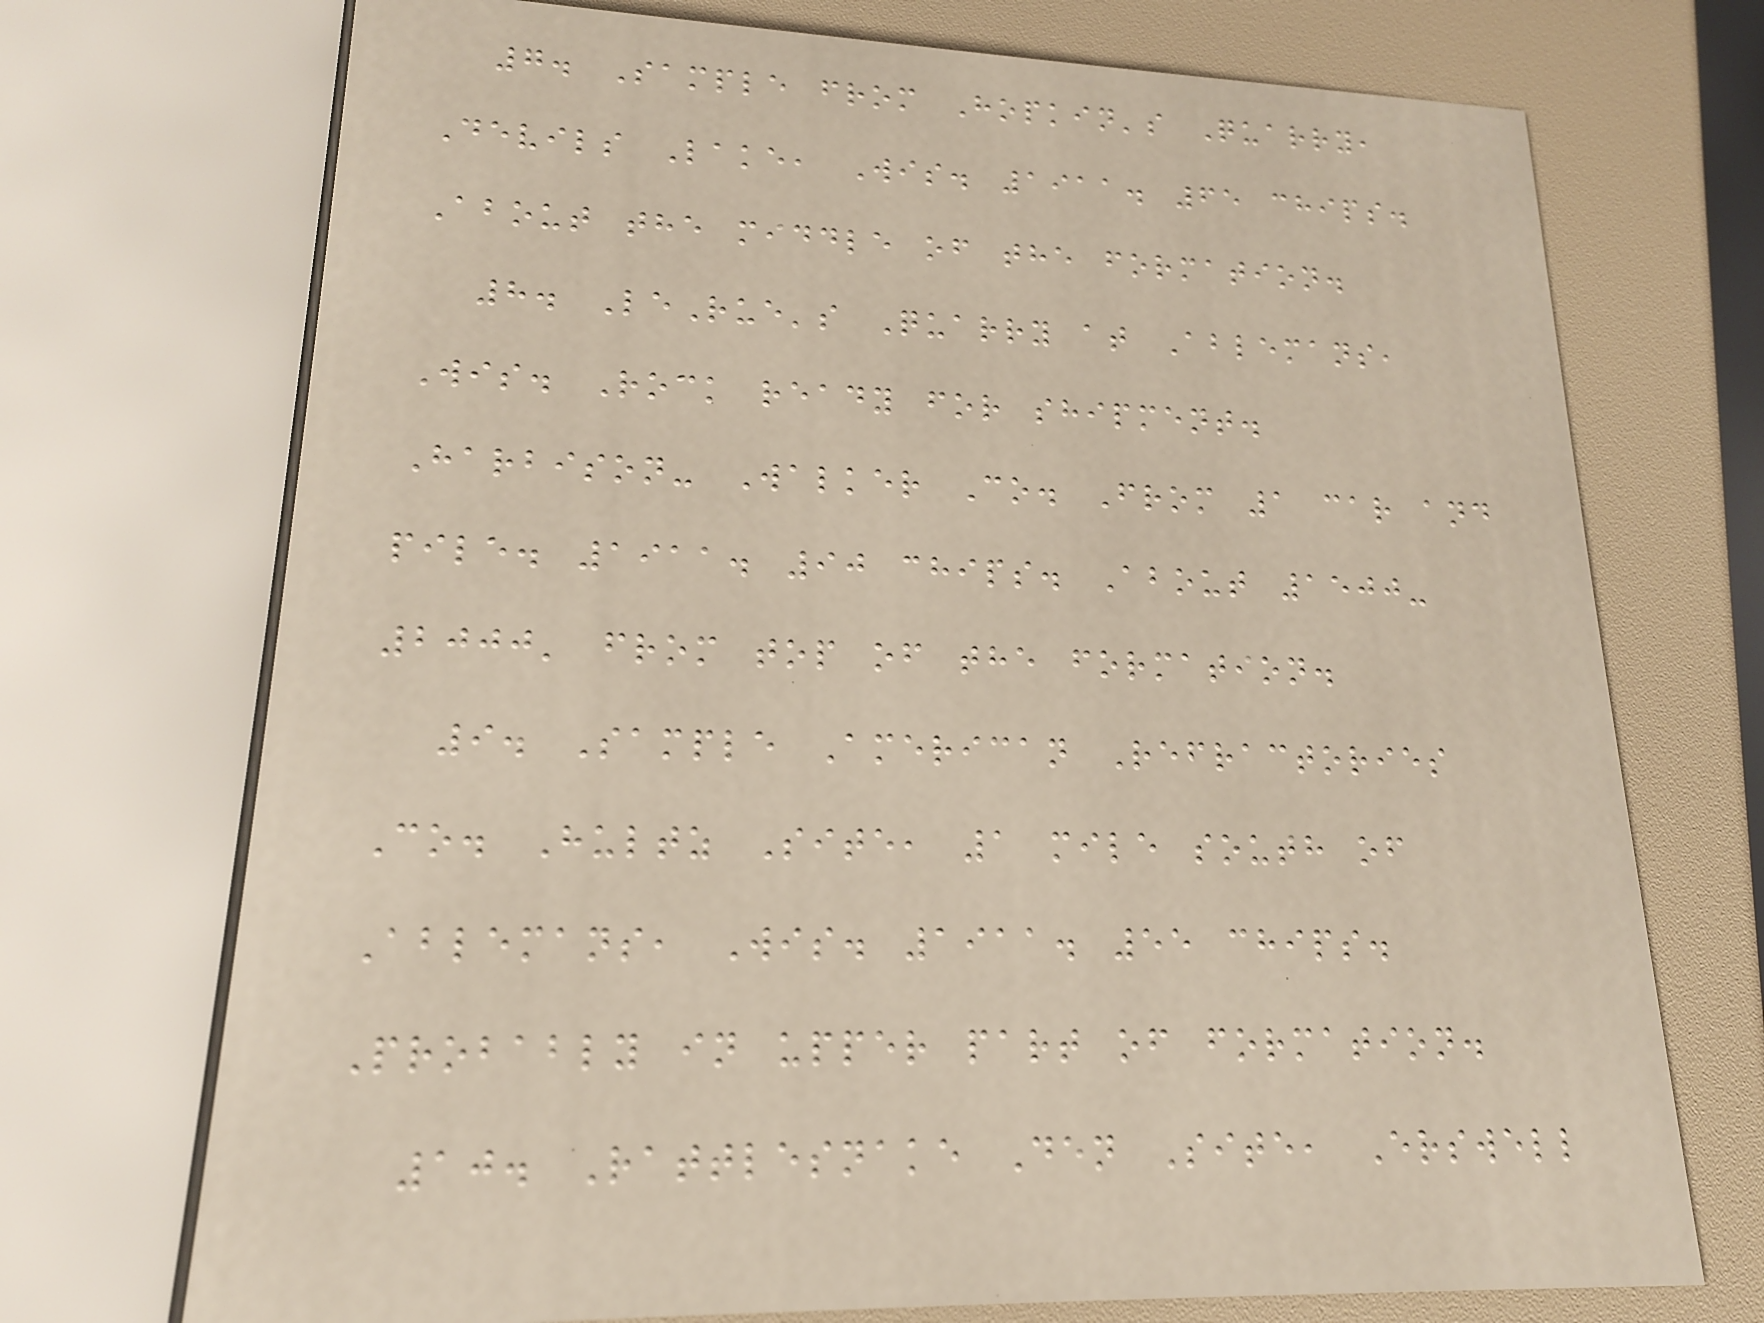7. Sample from Hopkin's Quarry,
Devils Lake, Wis. 1911. 65 chips.
About the middle of the formation.
8. LeRue's Quarry at Ablemans,
Wis. Rock ready for shipment.
Harbison- Walker Co. From 1 car and
pile. 1911. 90 chips. About 1500-
2000' from top of the formation.
9. Sample American Refractories
Co. Hultz Site, 1 mile south of
Ablemans, Wis. 1911. 55 chips.
Probably in upper part of formation.
10. Rattlesnake Den Site, Erswell
